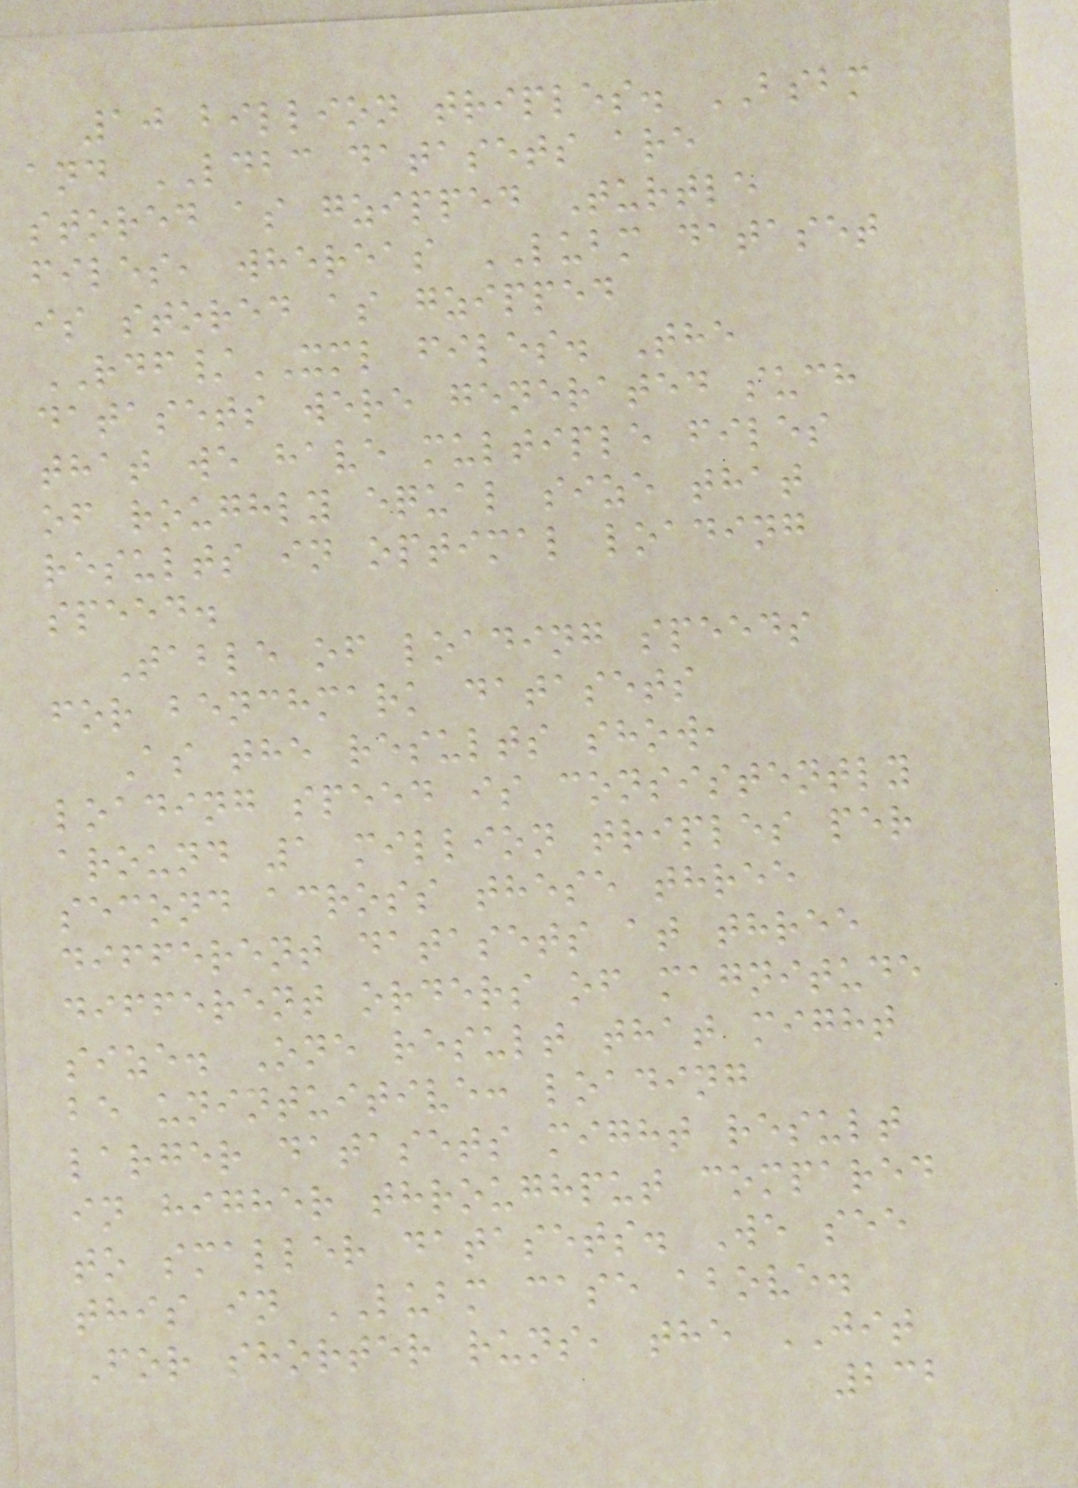10 billion triples. BSBM
and LDBC datasets are
stored as gzipped Turtle
files, whereas LUBM dataset
is stored as gzipped
RDF/XML files. The
datasets were generated such
that we have multiple files
of roughly equal size that
results in optimal loading
speed.
Table of loading speeds
for benchmark datasets
As the results show,
loading speed is consistently
around 1 million triples per
second across these three
different datasets at three
different orders of magnitude
size. One result that might
be unintuitive: loading
larger datasets might result
in higher throughput compared
to smaller datasets. We see
this in LUBM case above.
For shorter runs, the JIT
232
